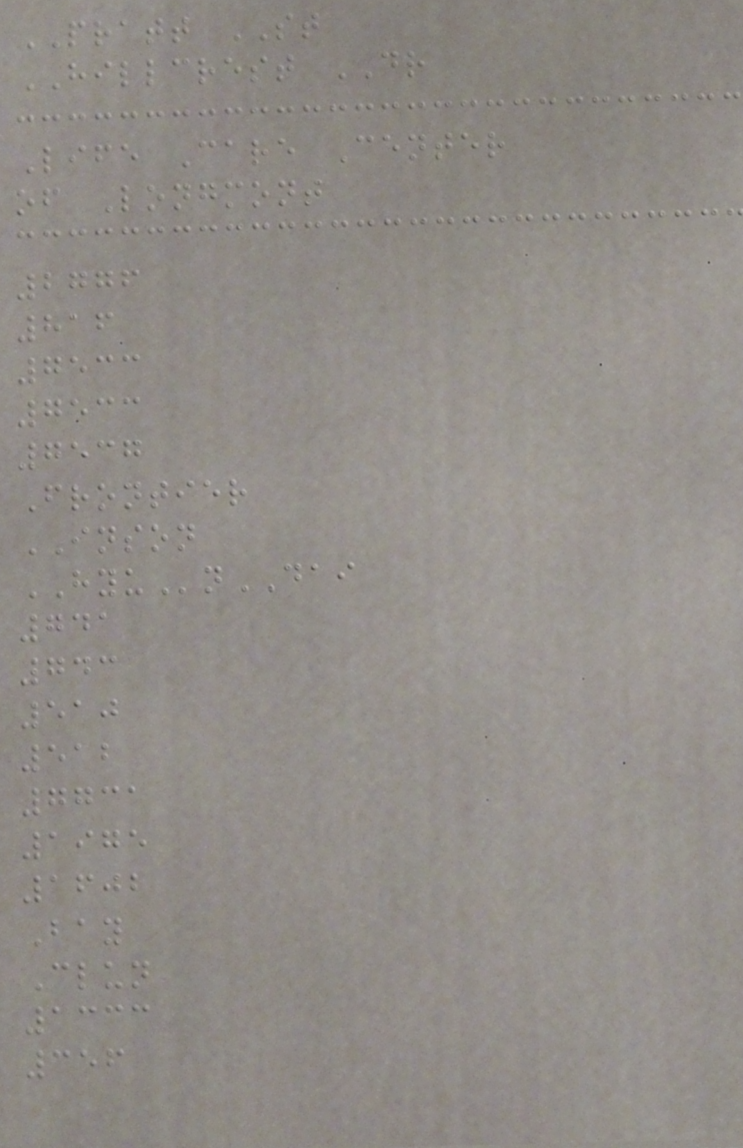PRATT ST
HILLCREST DR
Life Care Center
of Longmont
2776
816
7533
7533
7537
Frontier
INSON
HYUnDAI
741
743
510
512
7731
1975
1602
Bay
Clun
1333
356
